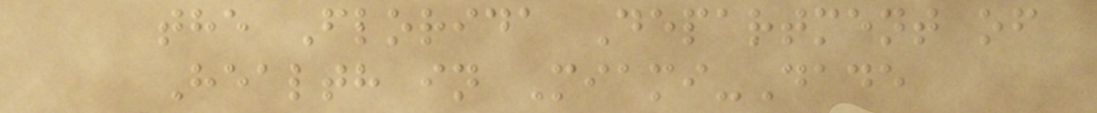the Florida Department of
Health in Miami-Dade
